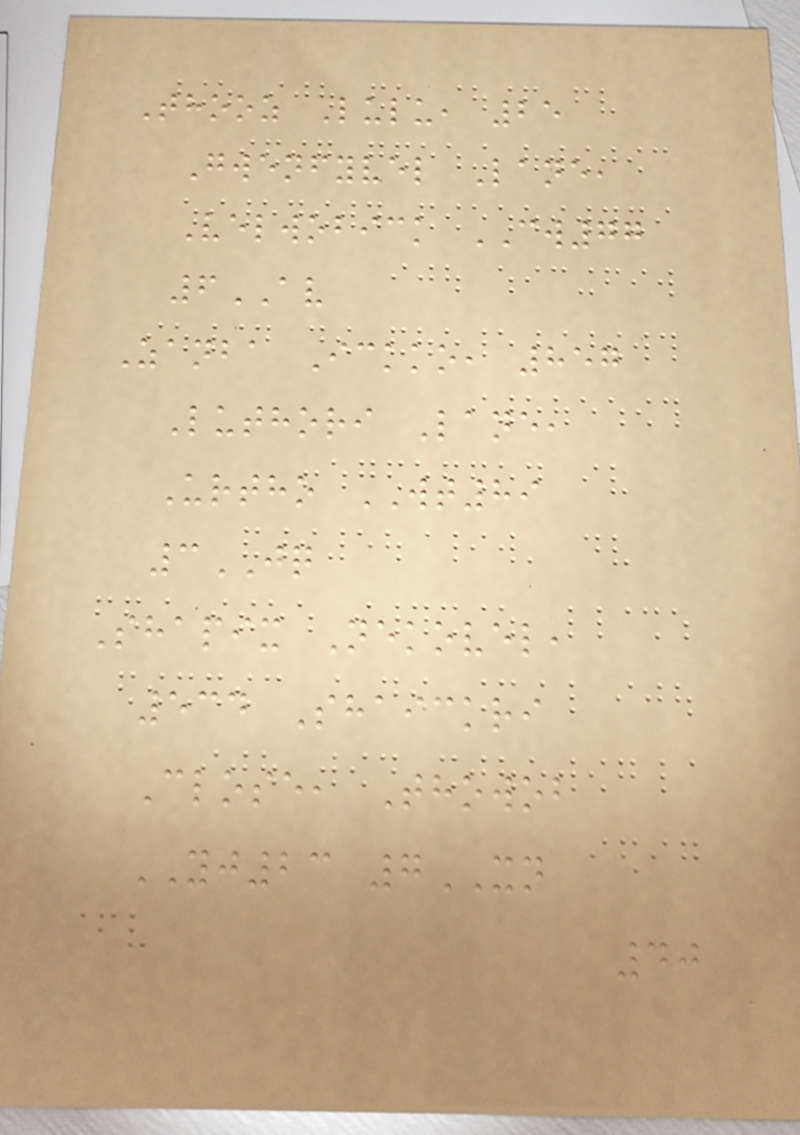Thooz Lulu, 25
Gwenfyvel Lane,
Velwobick CW77
6AV
Zanba Ickko, 857
Luthori Lane,
Urtho WT89
3JQ
Shapix Nekovel,
534 Shaickri
Close, Thowob
YJ23 7XN
40
